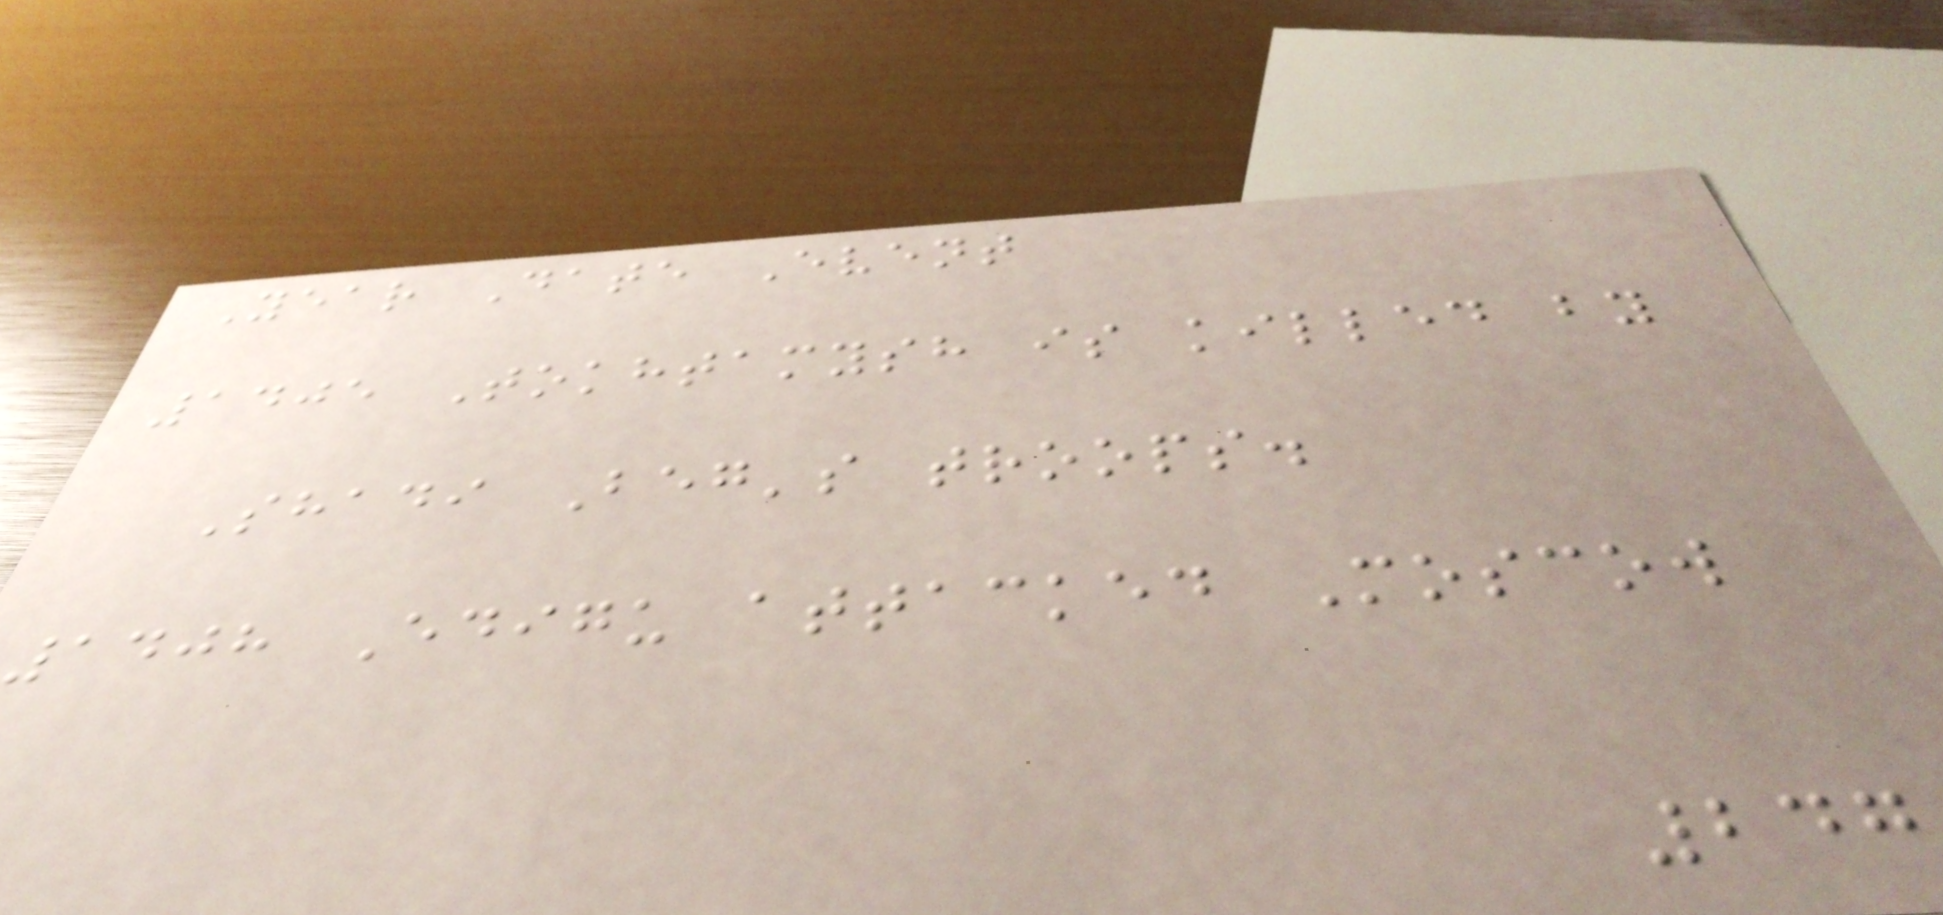Year Date Event
1405 Tokhtamysh is killed by
Shadi Beg's troops.
1408 Edigu attacked Moscow
247
